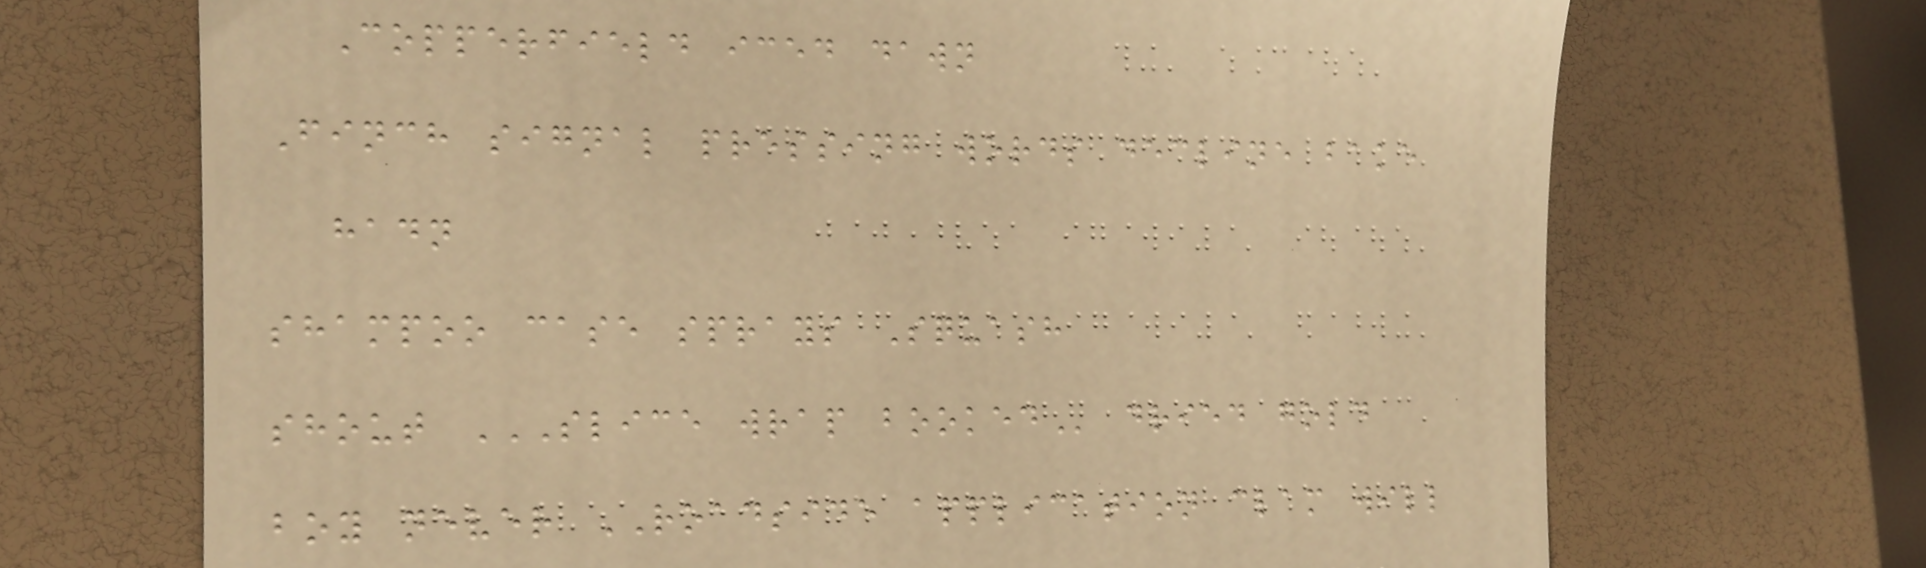Copperfield iced dawn
Finch signal pressing words decline bake
hadn
shampoo case sprays Squash
shout SLICE WRAP BOOKED dried gold
boy never ROADSIDE application clam will
